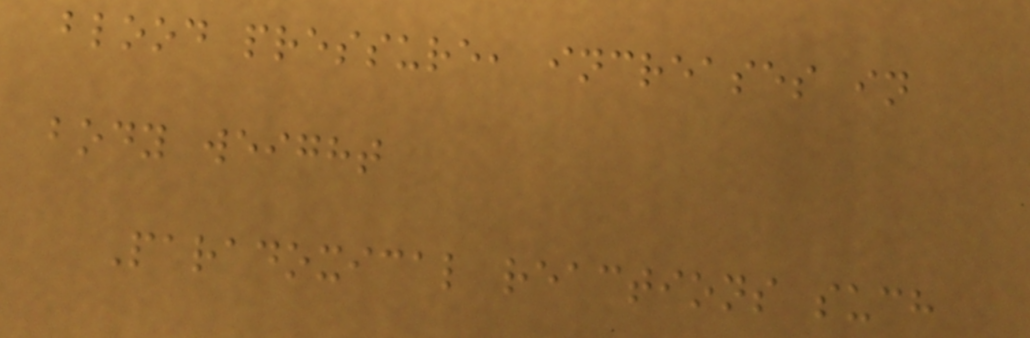blood pressure, increases in
body weight
Paradoxical reactions such
